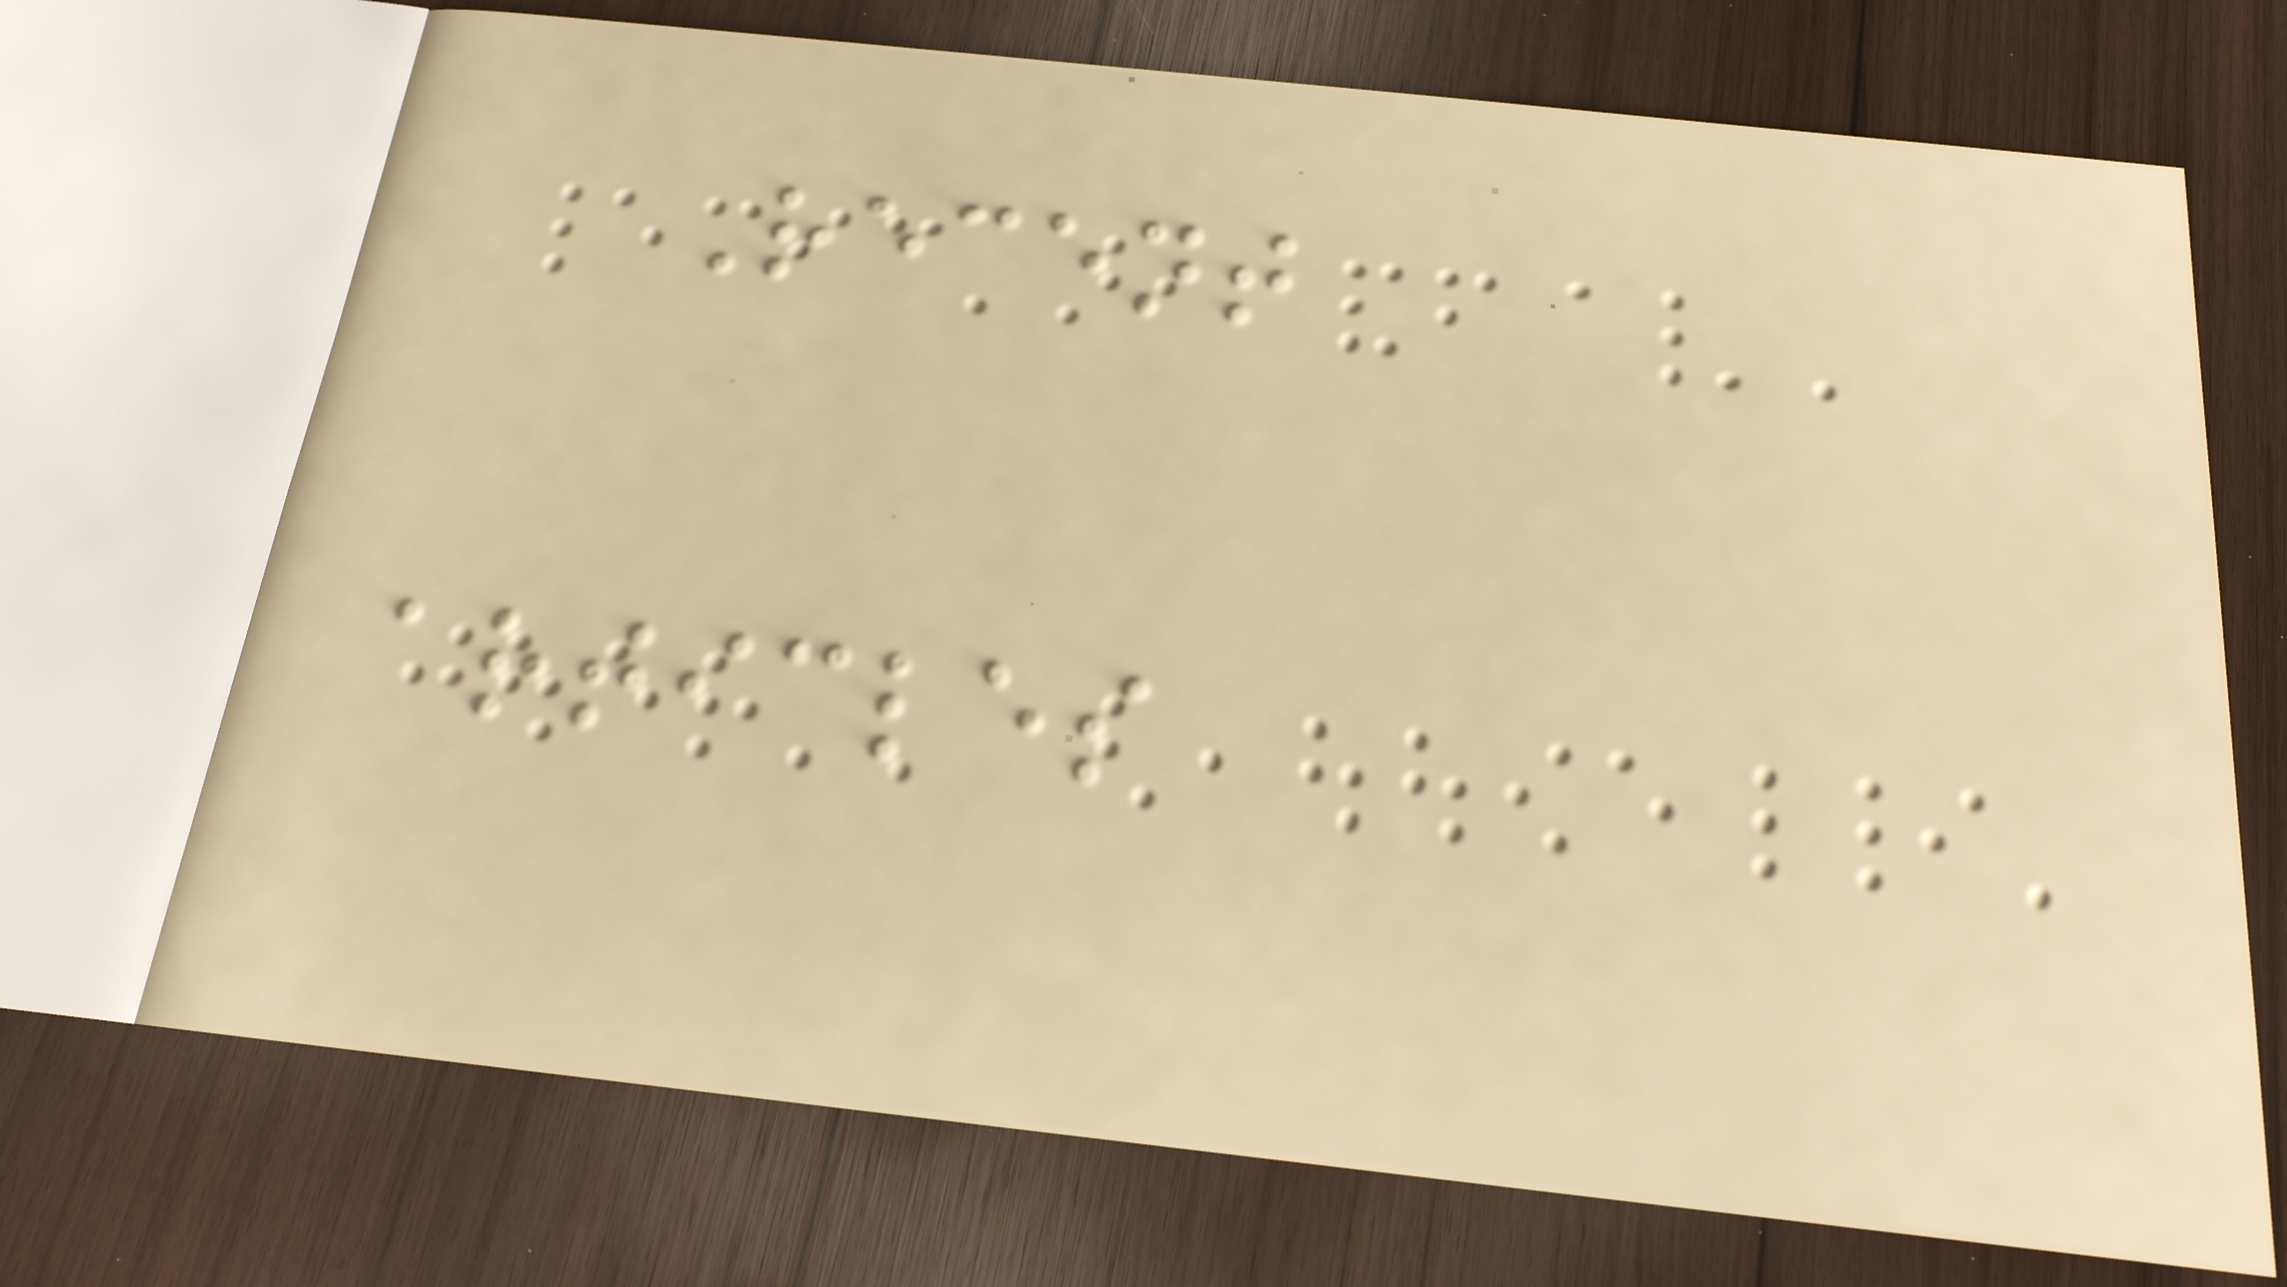Recent
articles
